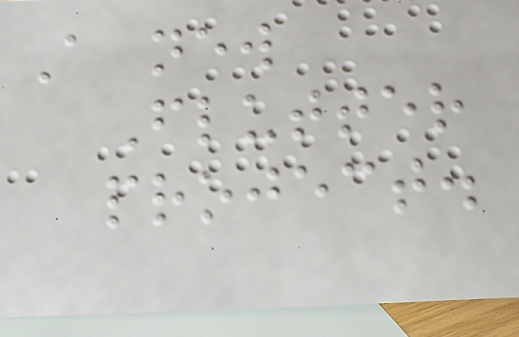A new
Flutter
project.
